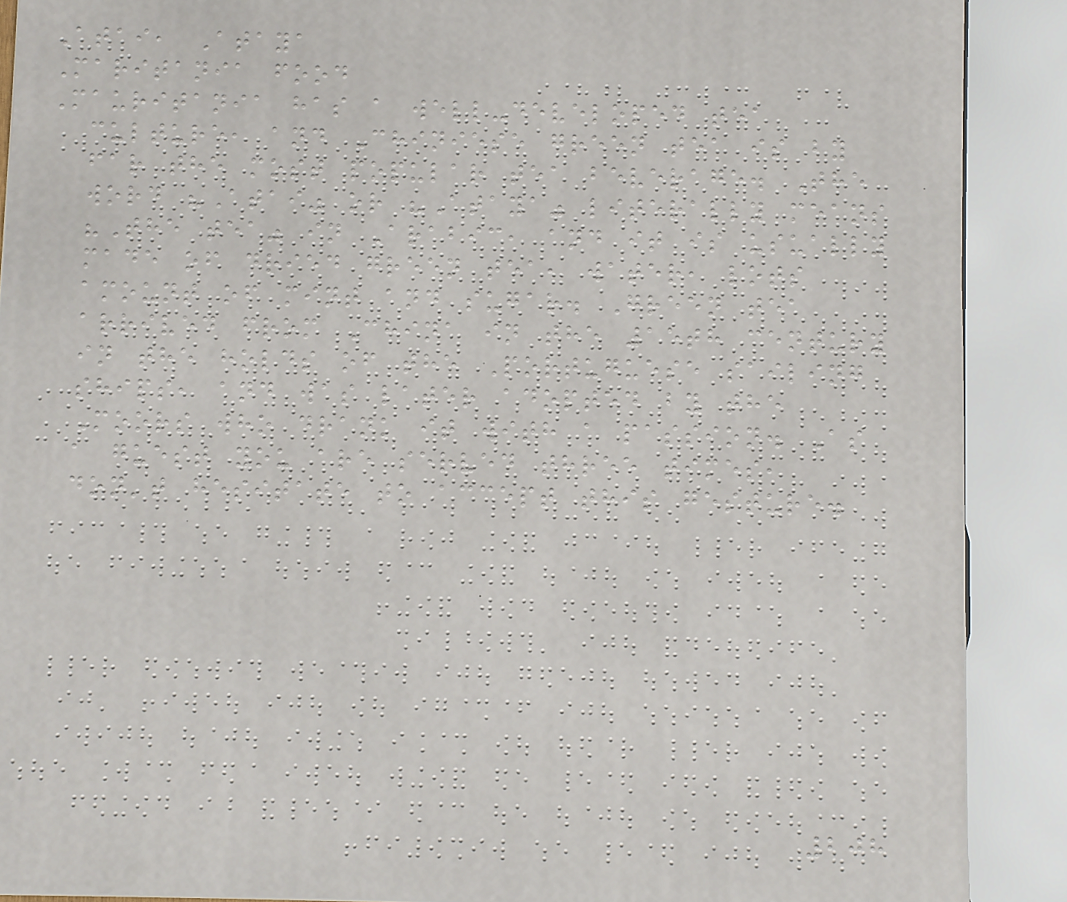Atai, Ataya
Maritania food
Mauritania has a well-developed tea
culture, and Chiniese green tea is by
far the most popular tea beverage. The
word "Atai" or "Ataya" literally means
"The tea" in Arabic, and it is usually
made of dried green tea, water, lots
amount of mint and sugar. Green tea
arrived from China in the 15th century
in the holds of the Portuguese sailing
ships, and was later adopted by the
Moors who drank it with a passion. As
a guest you are served three times,
don't hesitate to accept this gesture.
208
